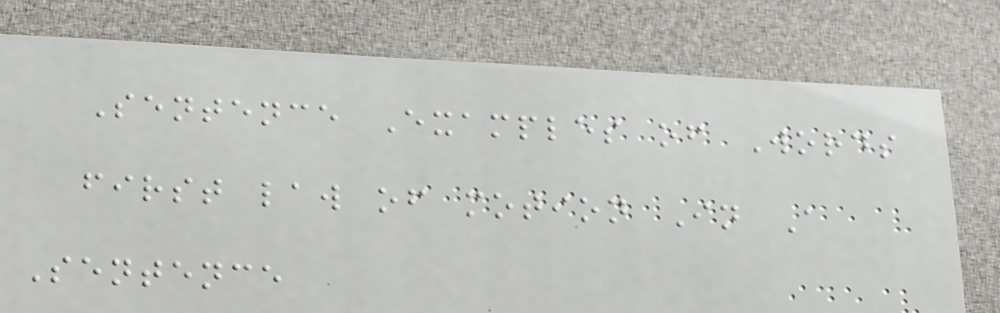Sentence Examples of Words
first law of motion In A
Sentence
